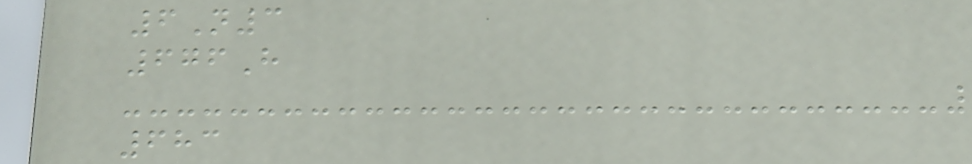6N3
676H
683
